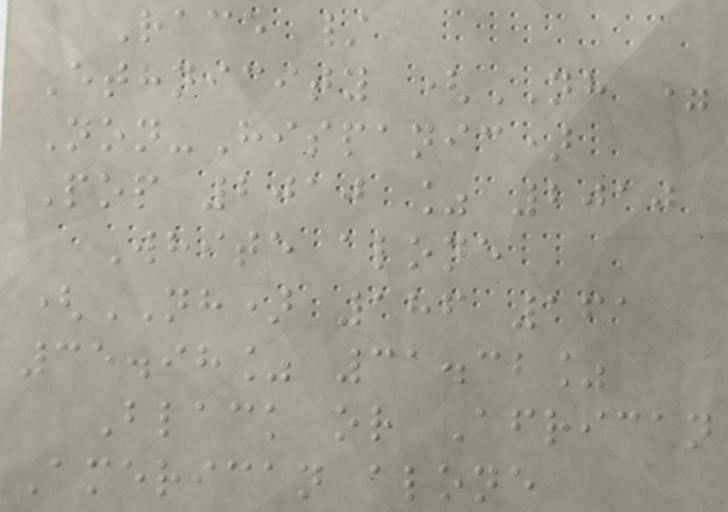Race /
Ethnicity (NH =
Non-Hispanic)
Pop 2010 % 2010
White alone
(NH) 186 161
35.98% 31.32%
Black or African
American alone
